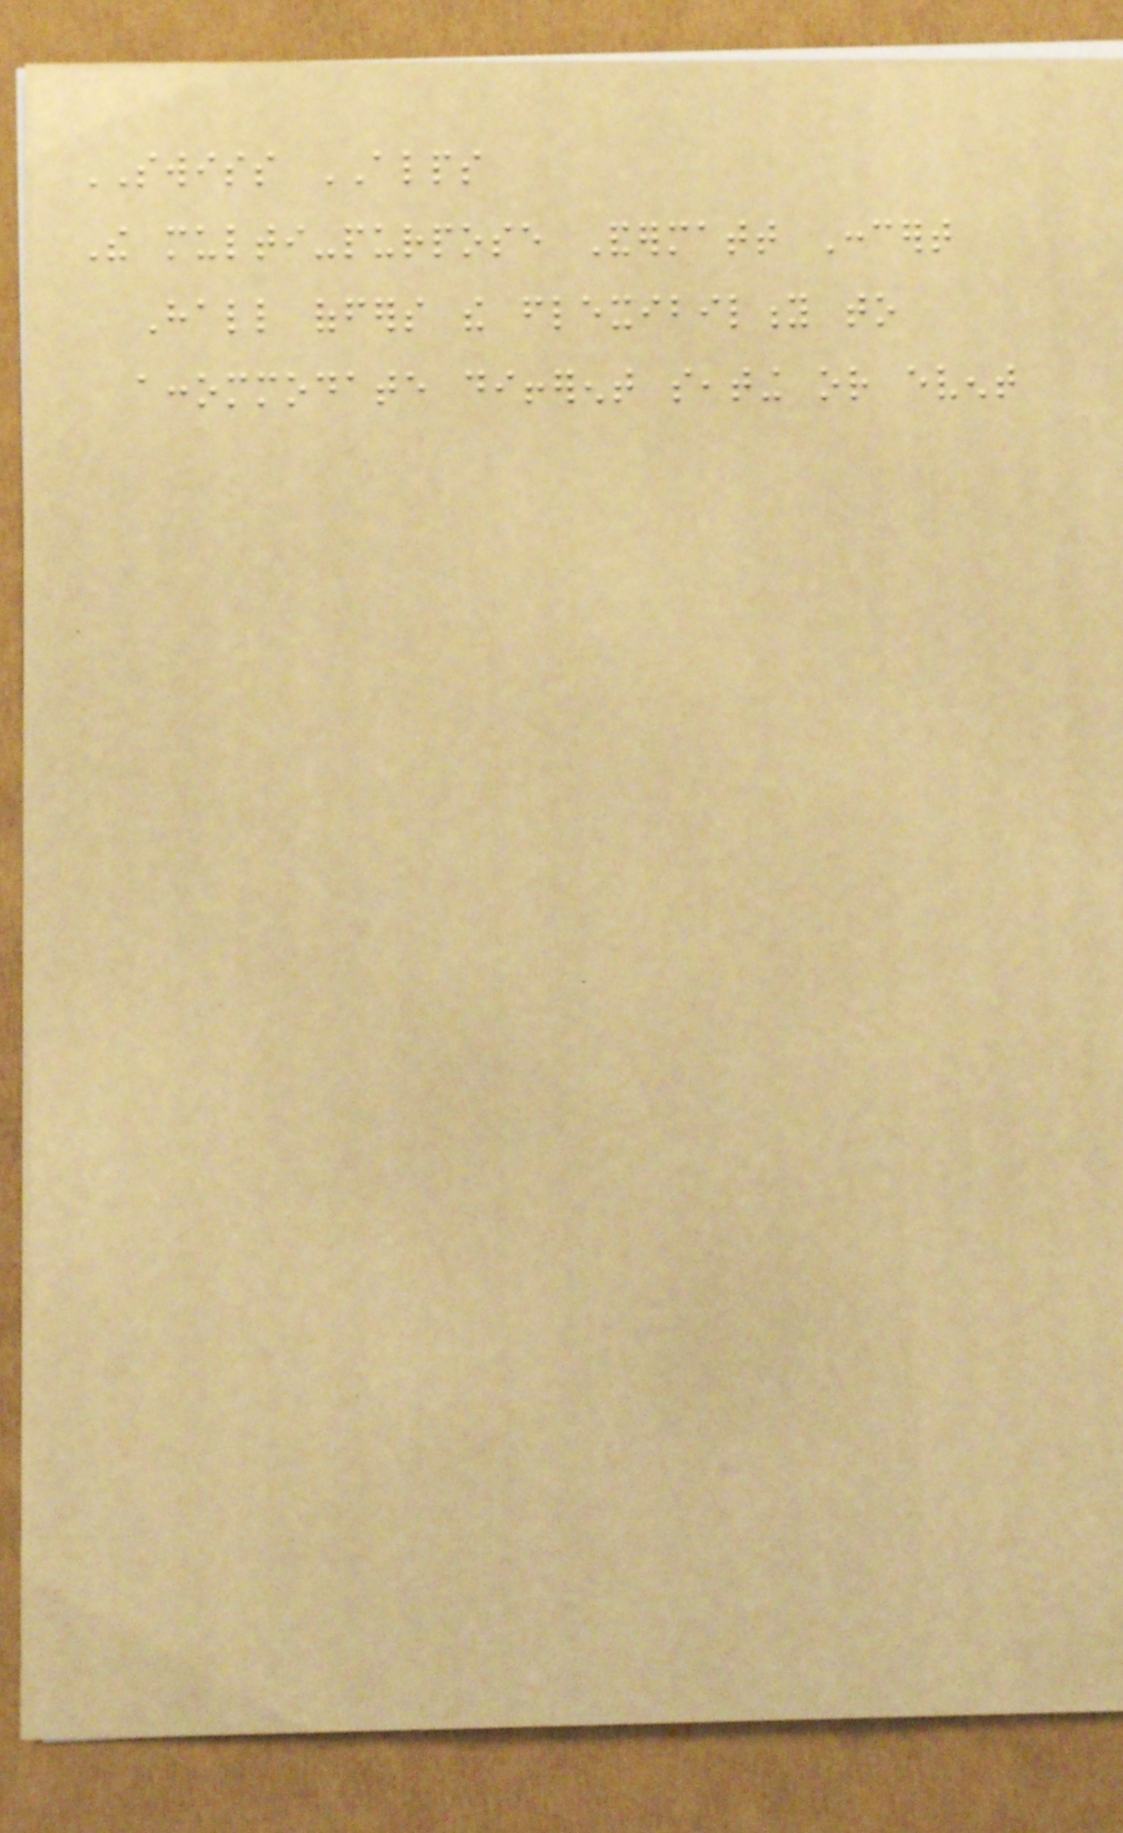SWISS ALPS
The multi-purpose Andermatt Concert
Hall offers the flexibility to
accommodate different seating or event
